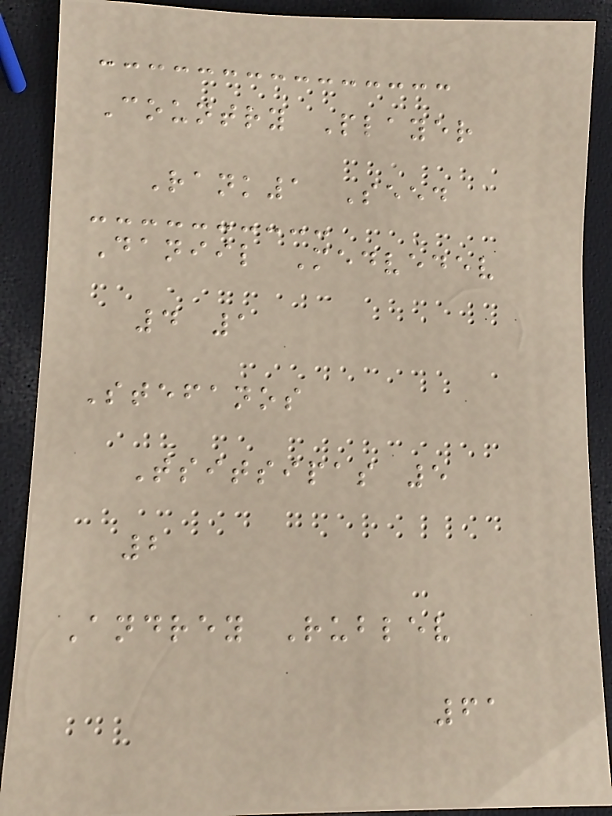Country Player
Rank1 Seed
Daniil Medvedev
4 1
Stefanos
Tsitsipas 5
2
Andrey Rublev
61
